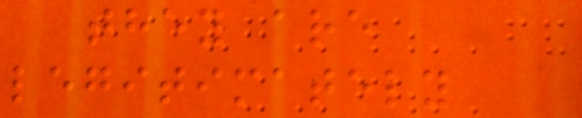they are
legitimately
